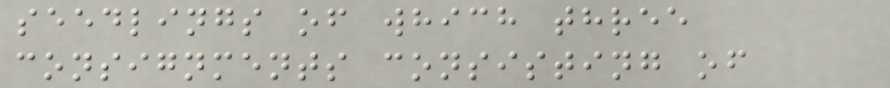seedlings of which three
consignments consisting of
